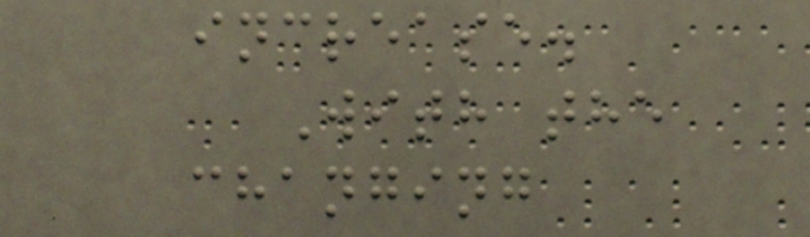increase.
With the
changing
